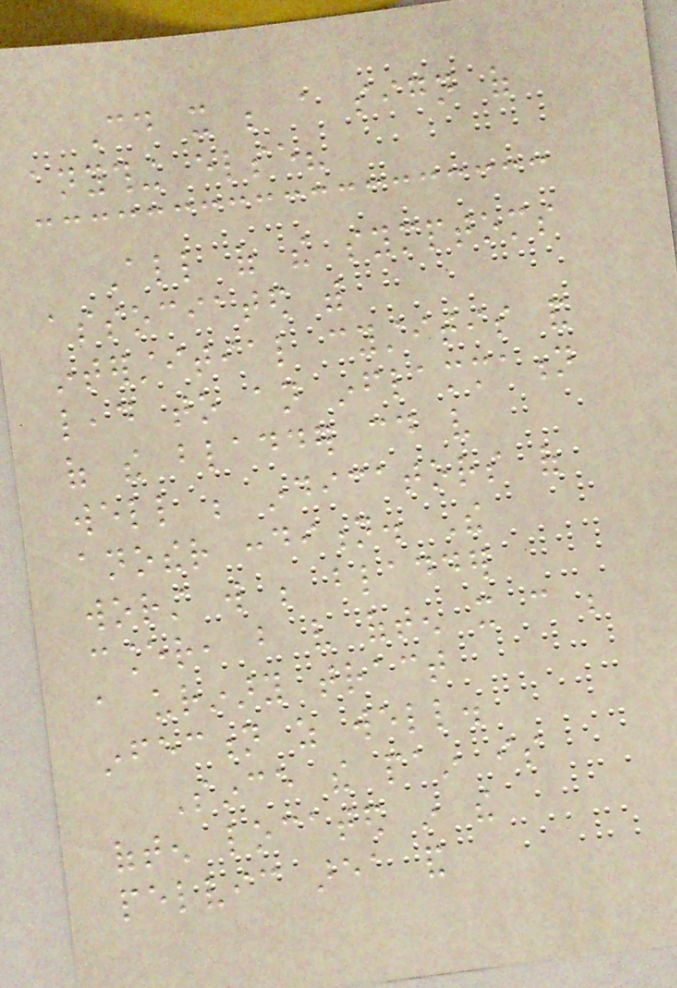Could it be a sign of
anything else?
All of the symptoms
associated with
interstitial cystitis and
lead to an inflammation
of the bladder could very
well be indicators of
another condition. The
worst will be bladder
cancer, but very often it can be
a urinary tract
infection as well.
Since the pain is
often located in the
pelvic area and
